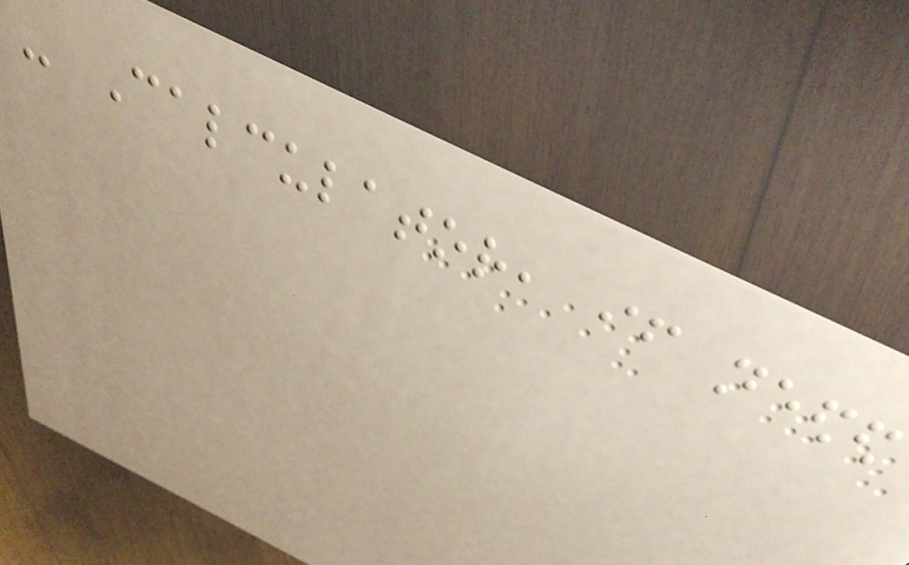- Calculator, if needed
